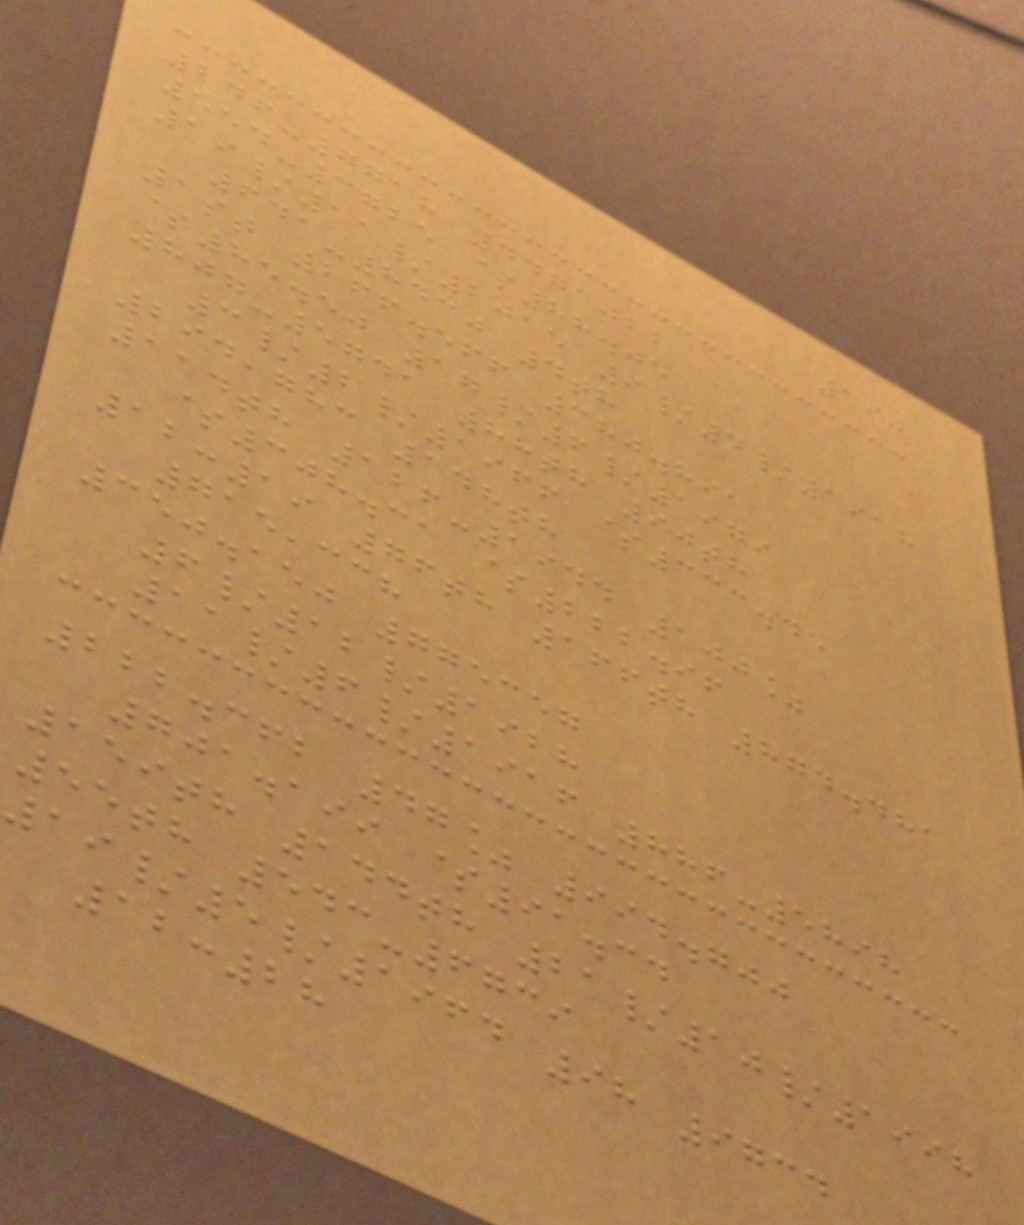190
246-7718 4471022
554-3725 $88.05
19/11/2015 9/4/1918
641-8430 4th
1st 266.566 380.891
$85.50 17/6/1979
807-5741 88th 90th
3/2/1966 $333.45
294,783 148th
114th 126-1944 100%
$308.31 $222.96
12:19 76th 166th 874.481
715,338
350.150 775357
6/12/1928
11/6/1916 886-5898
222.362 47% 994.700
701.199 $91.34
159th 144th 21/10/1998
55th 543-6739
19/5/1964 98 9734
12:28
